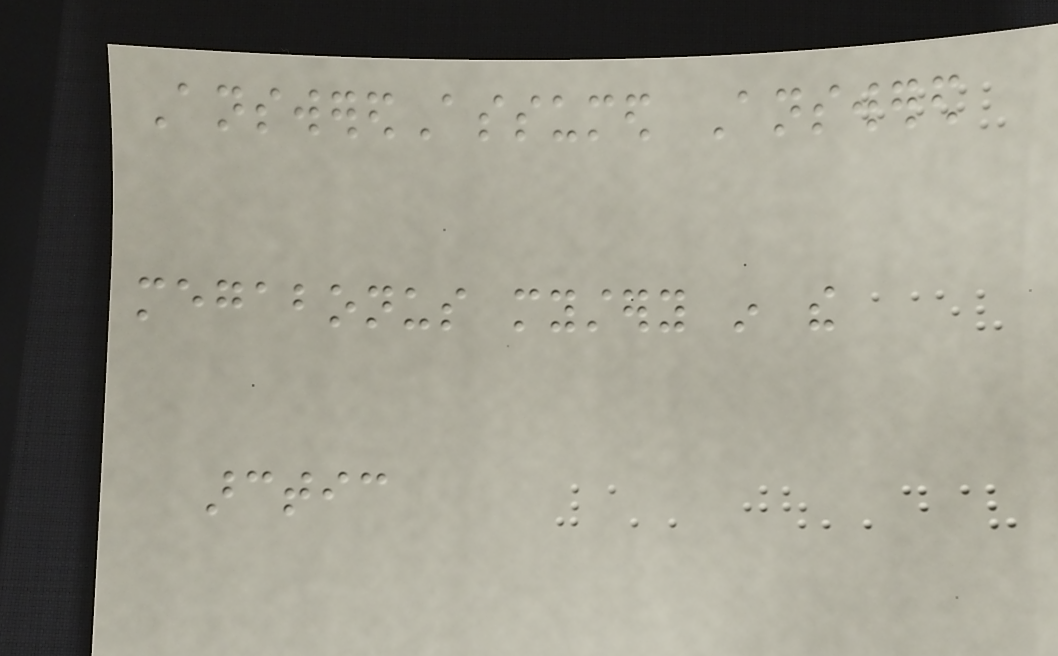AnsweredAssumed Answered
megabonus mystery in the
arctic
